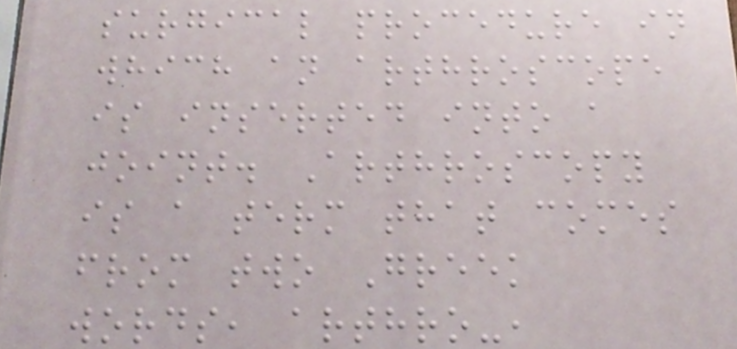surgical procedure in
which an arthroscope
is inserted into a
joint. Arthroscopy
is a term that comes
from two Greek
words, arthro-,
